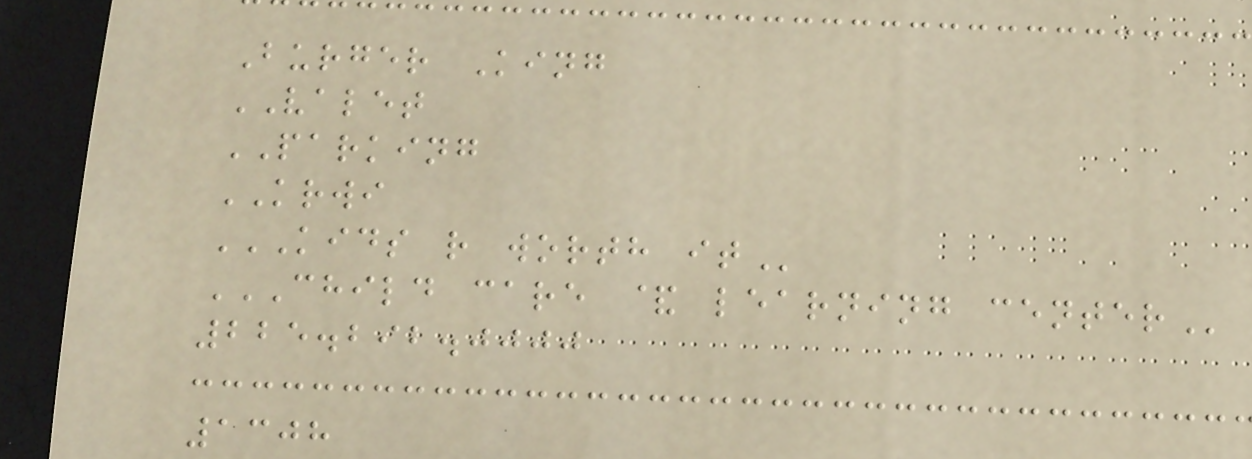Burger King
VALET
PARKING
KRWI
KIDS R WORTH IT
CHILD CARE & LEARNING CENTER
225.292.0000
1308
